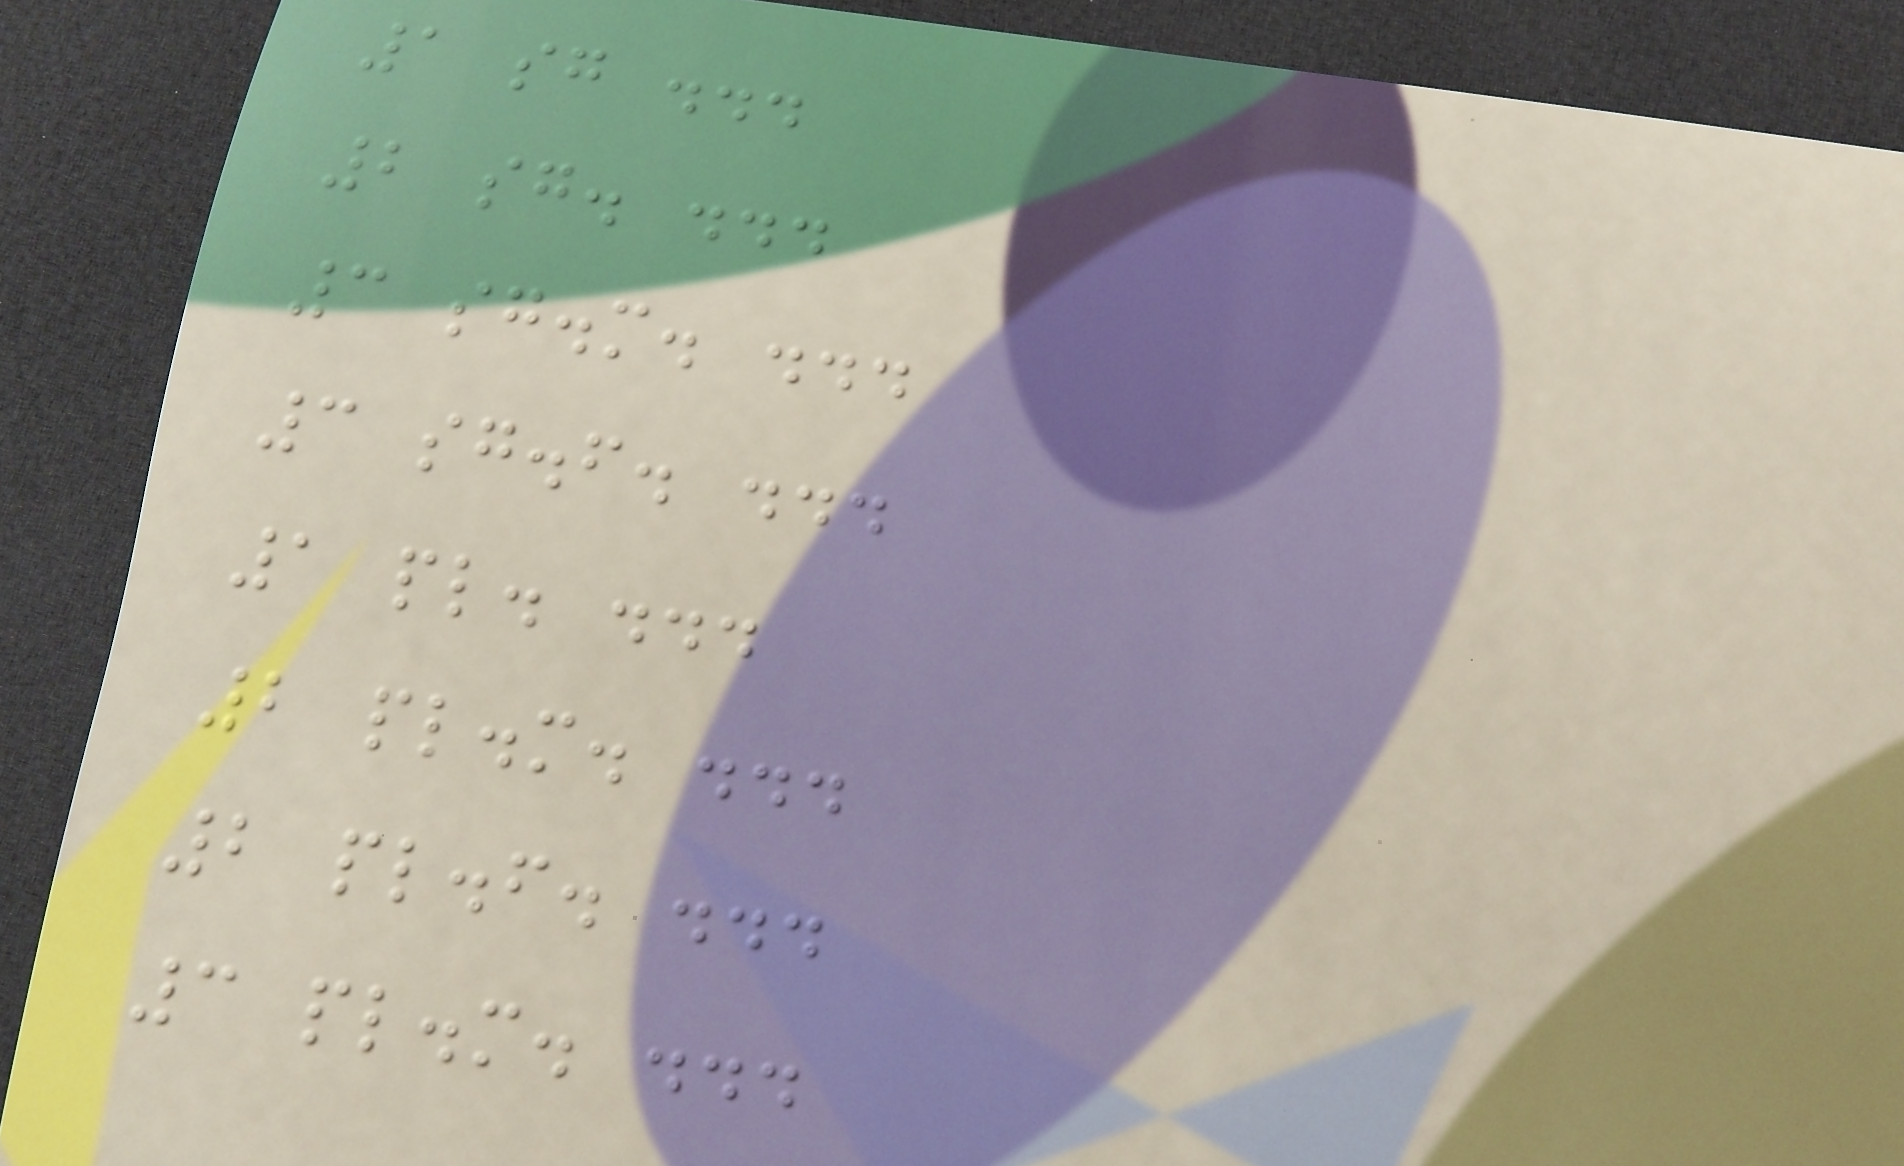1 sg ...
2 sg. ...
3 sg.m. ...
3 sg.f. ...
1 pl. ...
2 pl.m. ...
2 pl.f. ...
3 pl.m. ...
